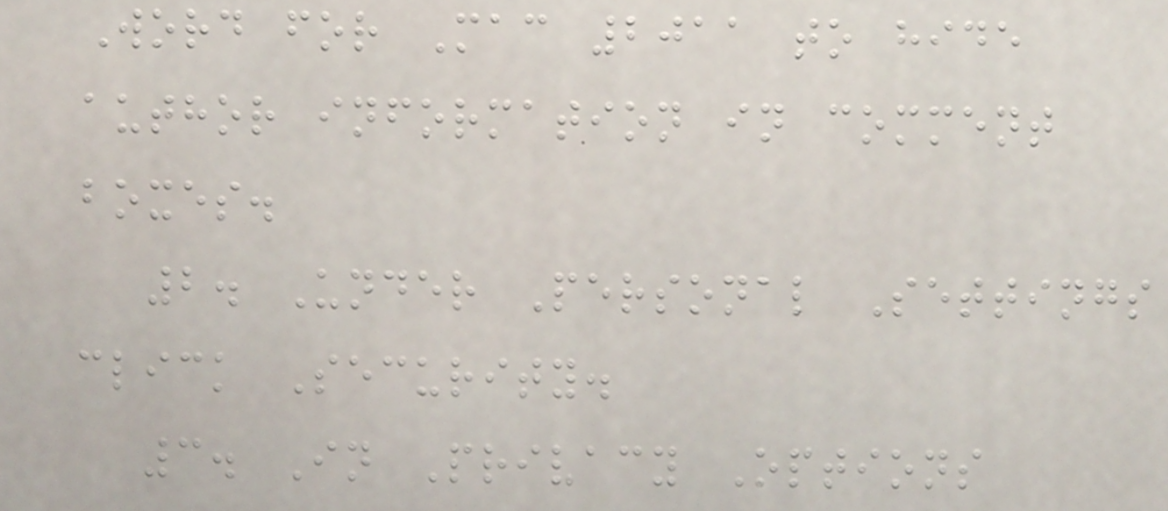Word for Mac 2011 to hide
author information in comment
boxes.
2. Under Personal Settings
click Security.
3. In Privacy Options
